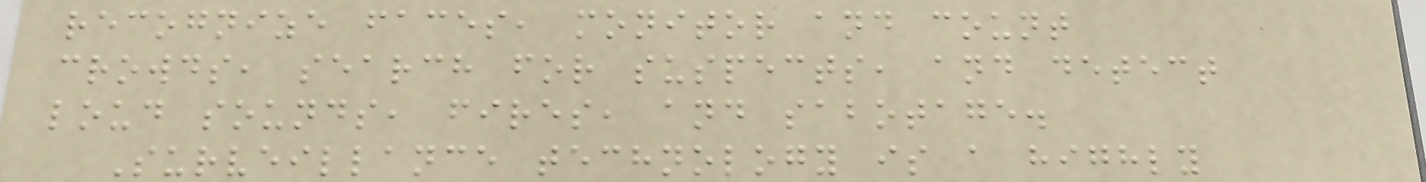recognize faces, monitor and count
crowds, search for suspects, and detect
loud sounds, fires, and sabotage.
Surveillance technology is a highly
